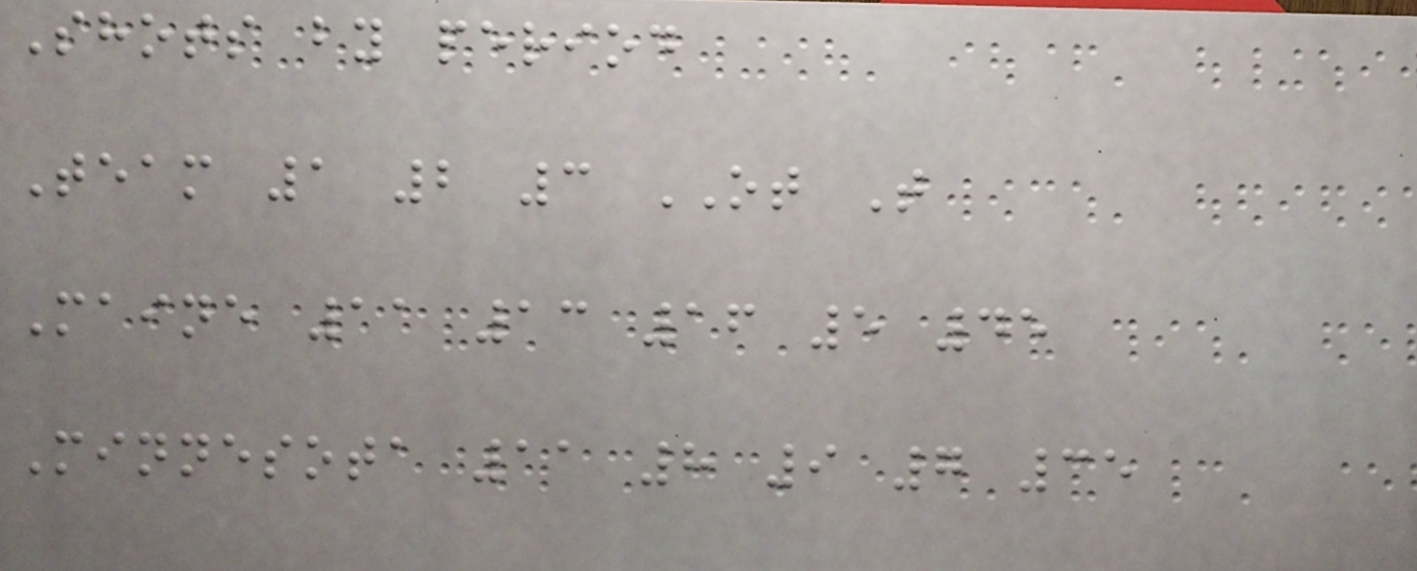Shots by period
Team 1 2 3 OT T
Maine 11 13 16 5 45
Minnesota 11 8 9 7 35
